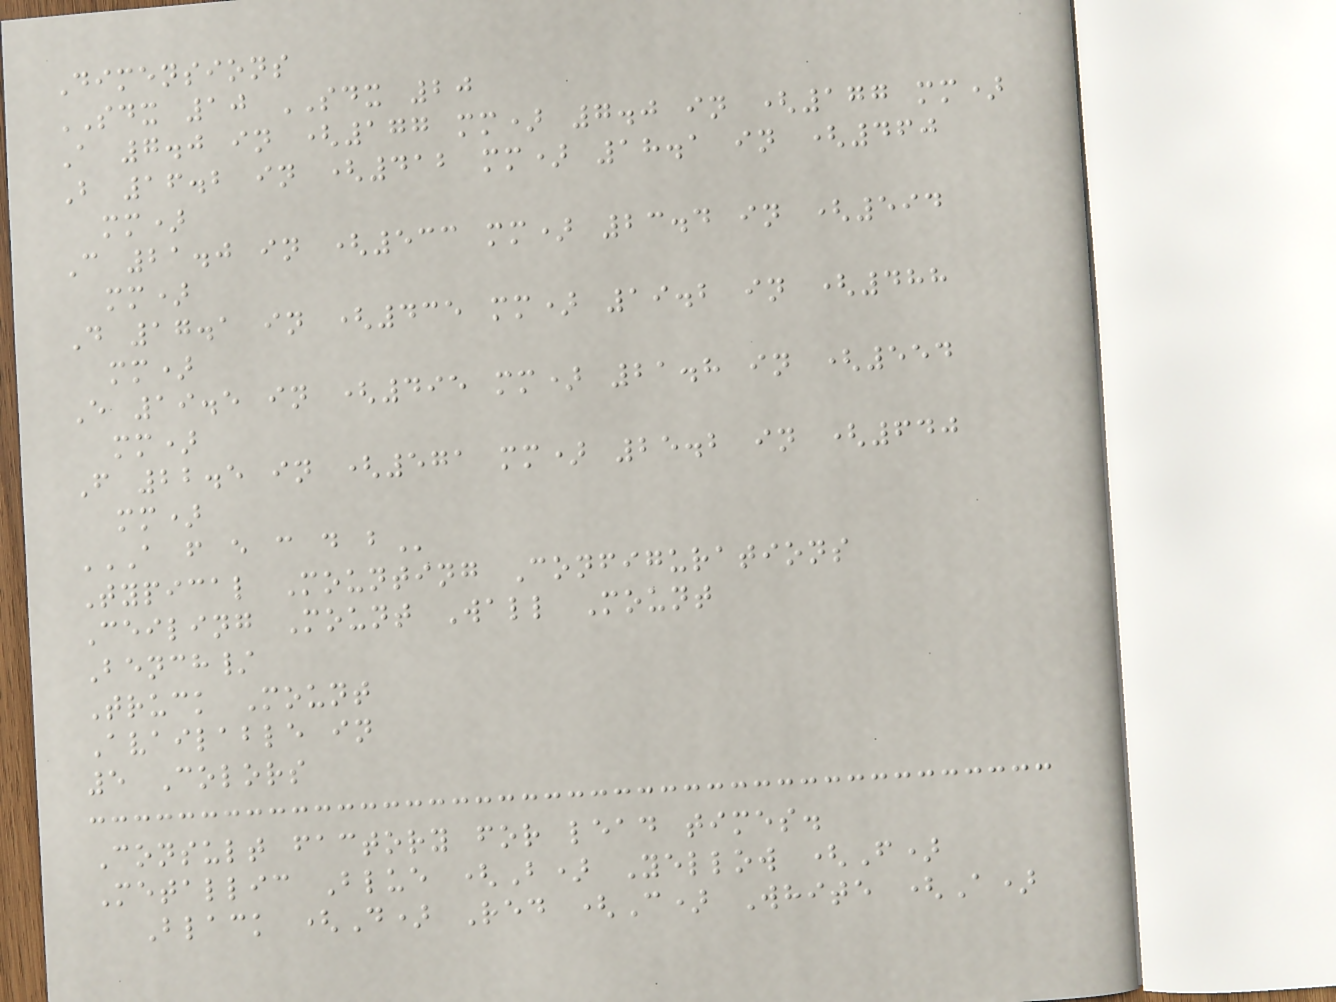Dimensions
SDX 10 SDX 20
A 7.0 in (177 mm) 7.0 in (177 mm)
B 16.2 in (412 mm) 18.1 in (460
mm)
C 21.0 in (533 mm) 23.4 in (594
mm)
D 17.1 in (435 mm) 19.2 in (488
mm)
E 19.5 in (495 mm) 21.8 in (554
mm)
F 22.5 in (571 mm) 25.2 in (640
mm)
A F E C D B
Typical Mounting Configurations
Ceiling Mount Wall Mount
Bench/
Truck Mount
Available in
5 Colors
Consult factory for lead times.
Metallic Blue (B) Yellow (F)
Black (D) Red (C) White (A)
